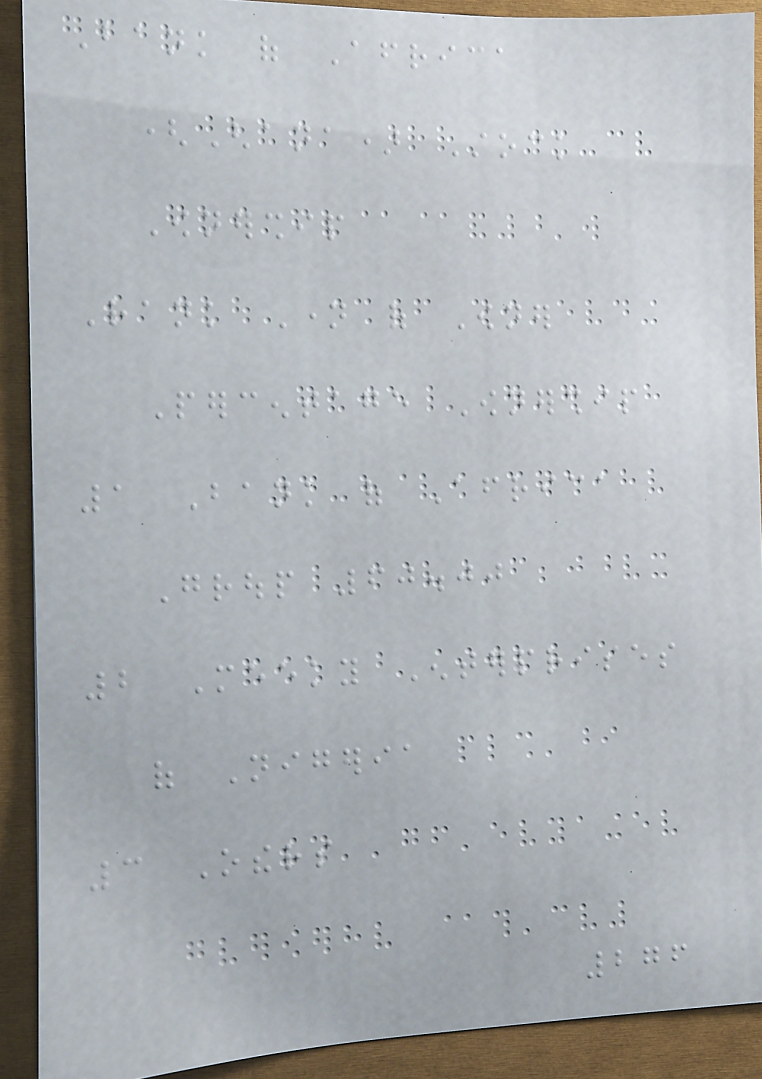Bank of Africa
(Ghana) Stock
Ownership
Rank Name of Owner
Percentage Ownership
1 Bank of Africa
Group 60.00
2 Meeky Enterprises
of Nigeria
3 Others
276
